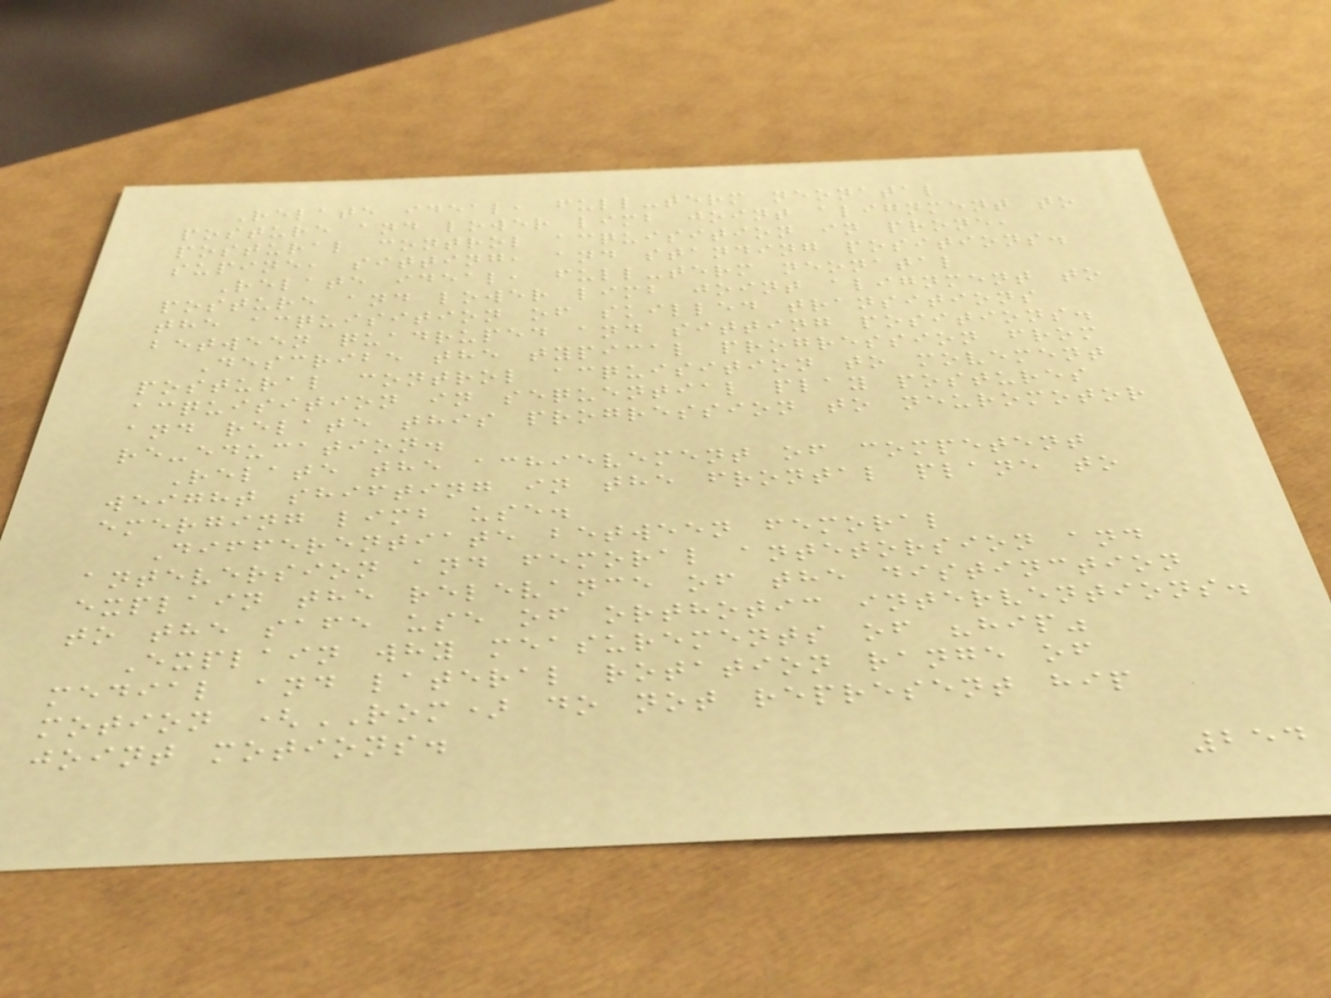Relate ideal, full-term neonatal
posture and lower limb joint alignment to
postural control acquisition in prone,
supine, sitting, and standing positions.
Relate ideal, full-term neonatal
posture and lower limb joint alignment to
the acquisition of skilled transitions
between quadruped and sitting positions.
Describe the typical progression from
postural control acquisition to movement
acquisition in sequential play postures
and relate this progression to neuromotor
re-education.
Relate the achievement of competent
weight shifting in the frontal plane to
emerging limb use.
Differentiate between femoral
anteversion and femoral antetorsion and
explain the relevance of the distinction
to the safe use of orthotic interventions.
Explain why measurements of "hip"
medial and lateral rotation range of
motion (ROM) do not represent hip
joint motions.
254
